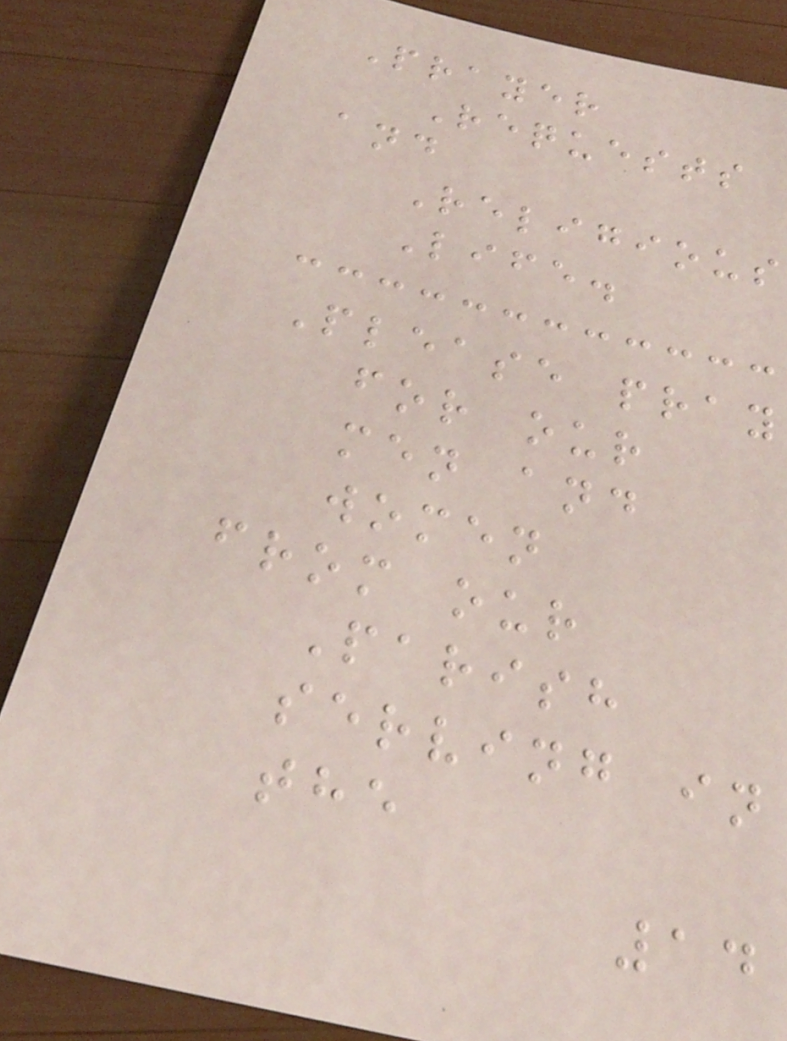Prayer
Requests
and
Religious
Life.
Please pray
for our
men and
women
from our
Parish
serving in
the
14
